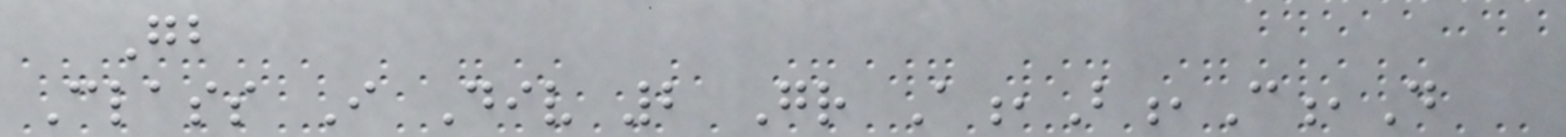Gb
Class I Div 2 Gr A,B,C,D
